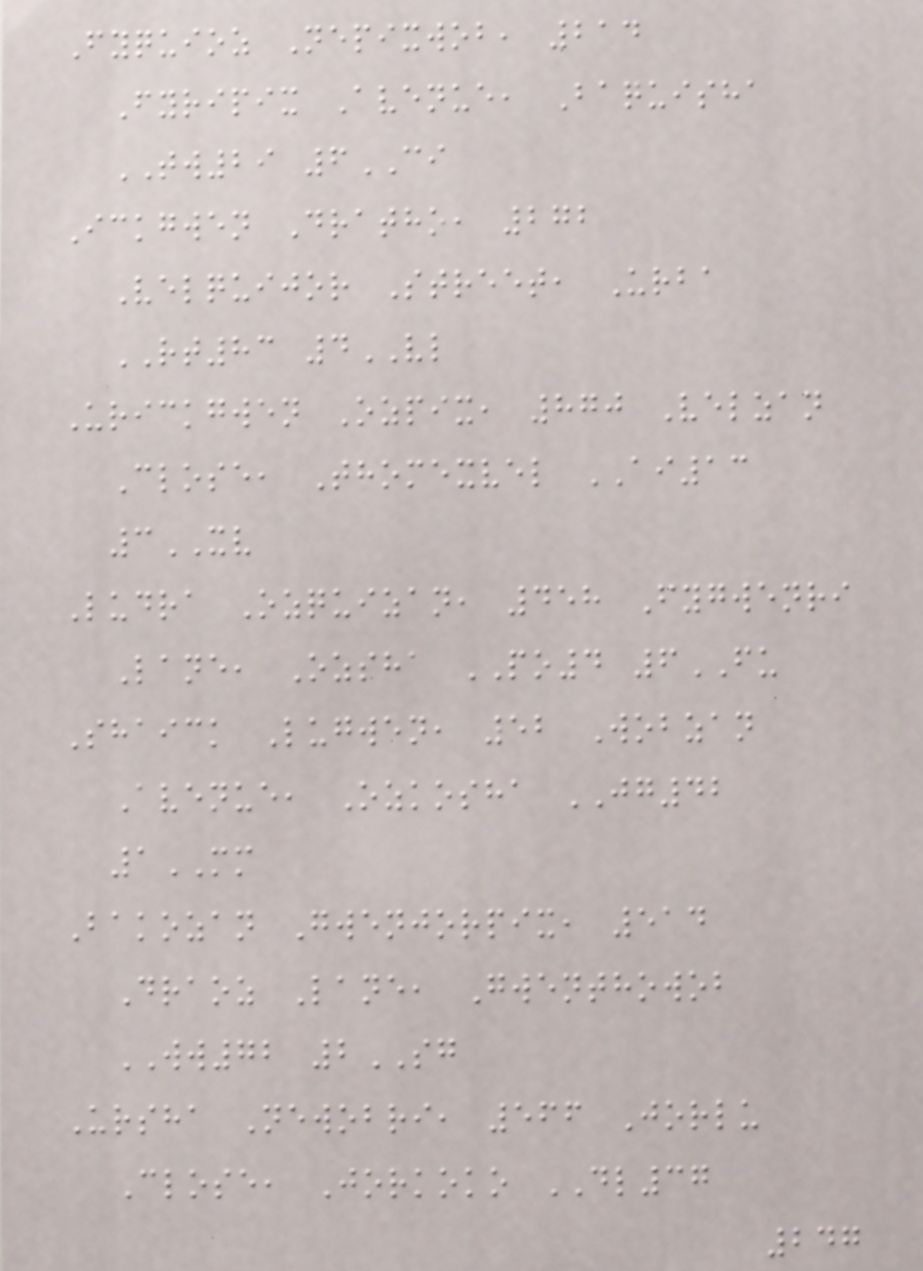Fyquioz Nepixwob, 214
Fyripix Avenue, Baquisha
TW29 6CI
Ickgwen Dratho, 272
Velquijor Street, Urba
RT83 4VL
Urickgwen Ozpix, 870 Velzan
Close, Thomexvel AI13
3XV
Ludra Ozquizan, 458 Fygwenri
Lane, Ozsha PO4 6FU
Shaick Lugwen, 52 Wobzan
Avenue, Ozkosha JG42
1MM
Bakozan Gwenjorpix, 514
Draoz Lane, Gwenthowob
WW72 2SG
Ursha Newobri, 566 Jorlu
Close, Jorkoko DL37
247
